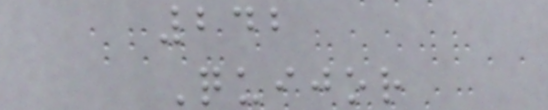242
Quijor
